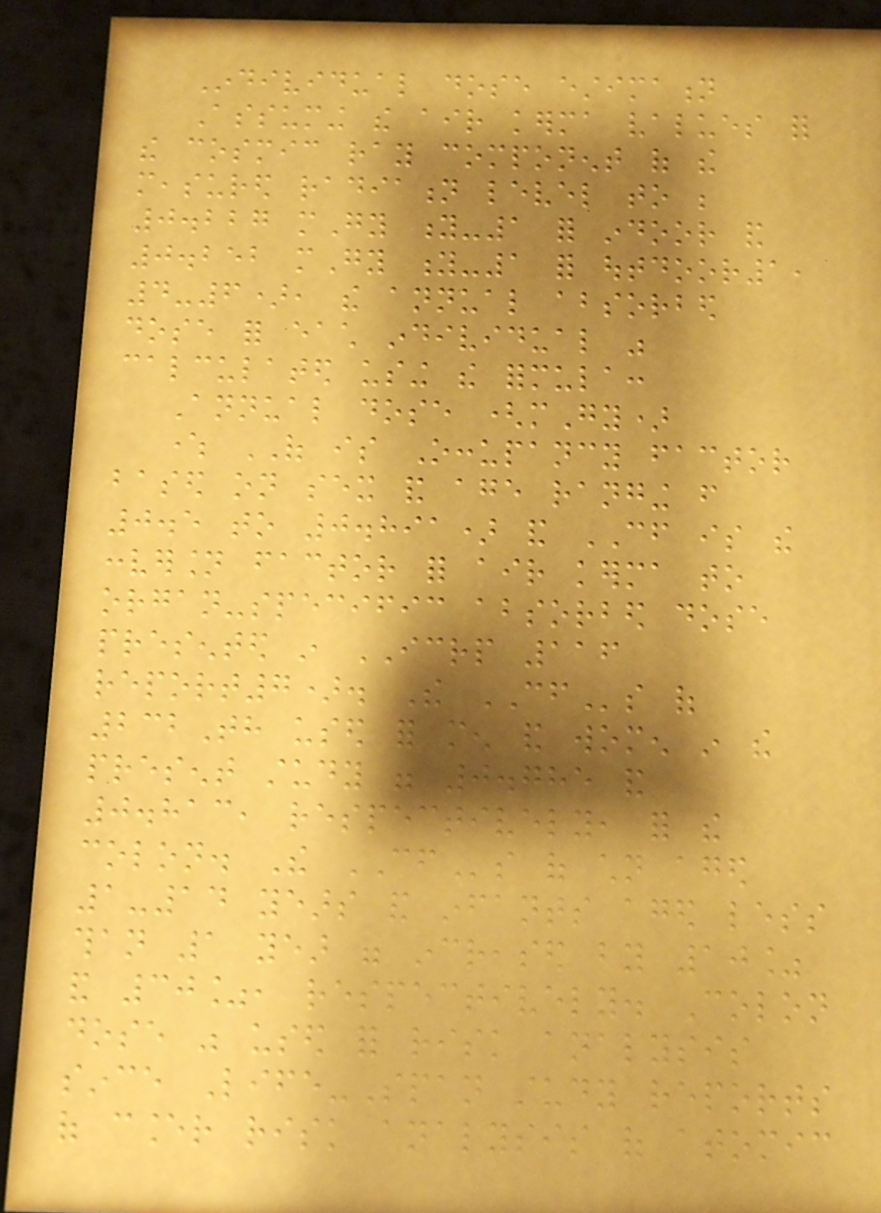Individual dose estimation
Assuming the air kerma values for
the cosmic ray component of the
measured radiation level to be
0.227 mGy y-1 for indoor and
0.252 mGy y-1 for outdoor1,
4-6), the annual absorbed
dose for each individual was
calculated using the formula:
Annual dose (mGy)
where OF is Occupancy factor
based on sex and age ranging from
0.5 to 0.891) and CF is the
conversion factor for air kerma to
organ-specific absorbed dose
presented in ICRP 116
report7). The CFs of
232Th used for men and women in the
present study were 0.785 and
0.813, respectively, for the
colon. The CFs of children aged
1-14 years and infants aged less
than 1 year were increased by 10%
and 30%, respectively. Colon
dose was used for risk analysis
since Life-Span study reports
of cancer risk analysis of atomic
